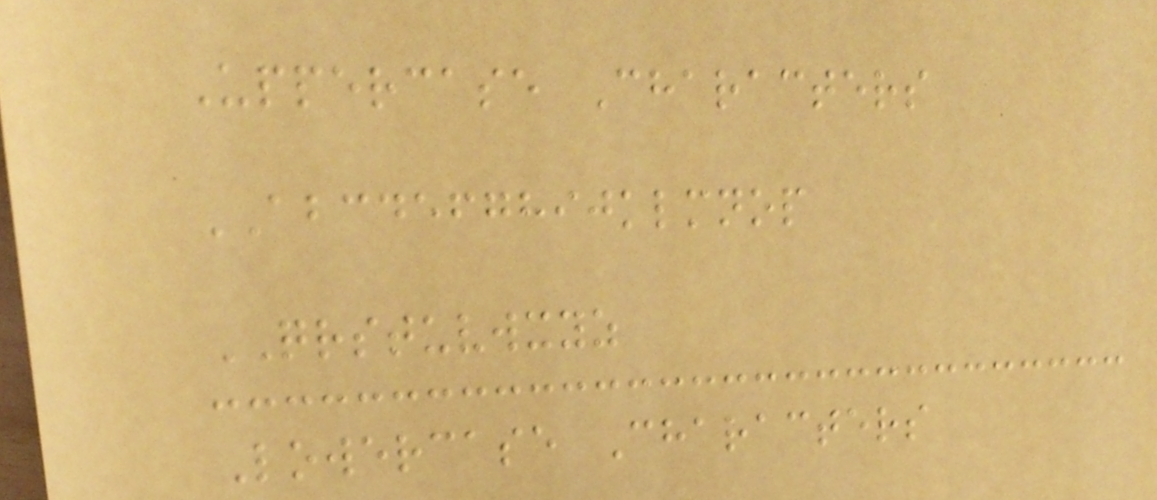Uppercase Characters
ABCDEFGHIJKLMNOP
QRSTUVWXYZ
Lowercase Characters
